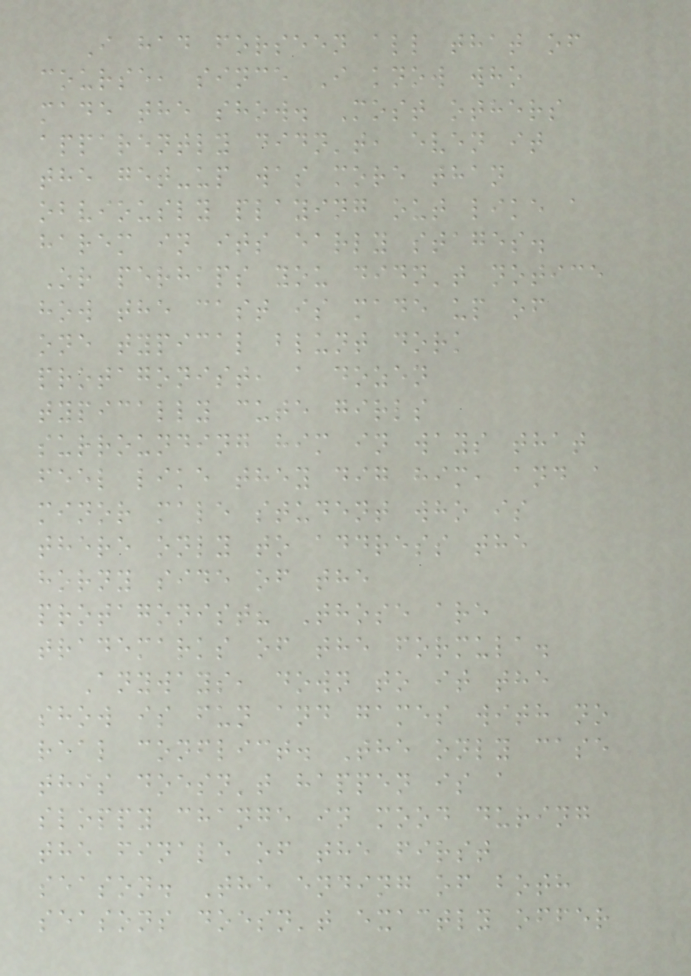I had forseen all that of
course, since I know who
made the show. Most others
apparently didn't, even it
the get-up was more than
obviously playing out like a
harem in its early stages.
Or perhaps you didn't notice
how the cast is made up of
one typical blunt dork
protagonist, a dozen
typically cute girls
surrounding him in ways that
feel like they dig him, and a
minor male student who is
there only to address the
horny side of the
protagonist? Those are
trademarks of the formula.
Anyways, down to it the
show is fun and games with no
real conflict. The only case
this doesn't happen is a
sloppy change in mood during
the finale of the first
season. The ending of both
seasons doesn't exactly offer
